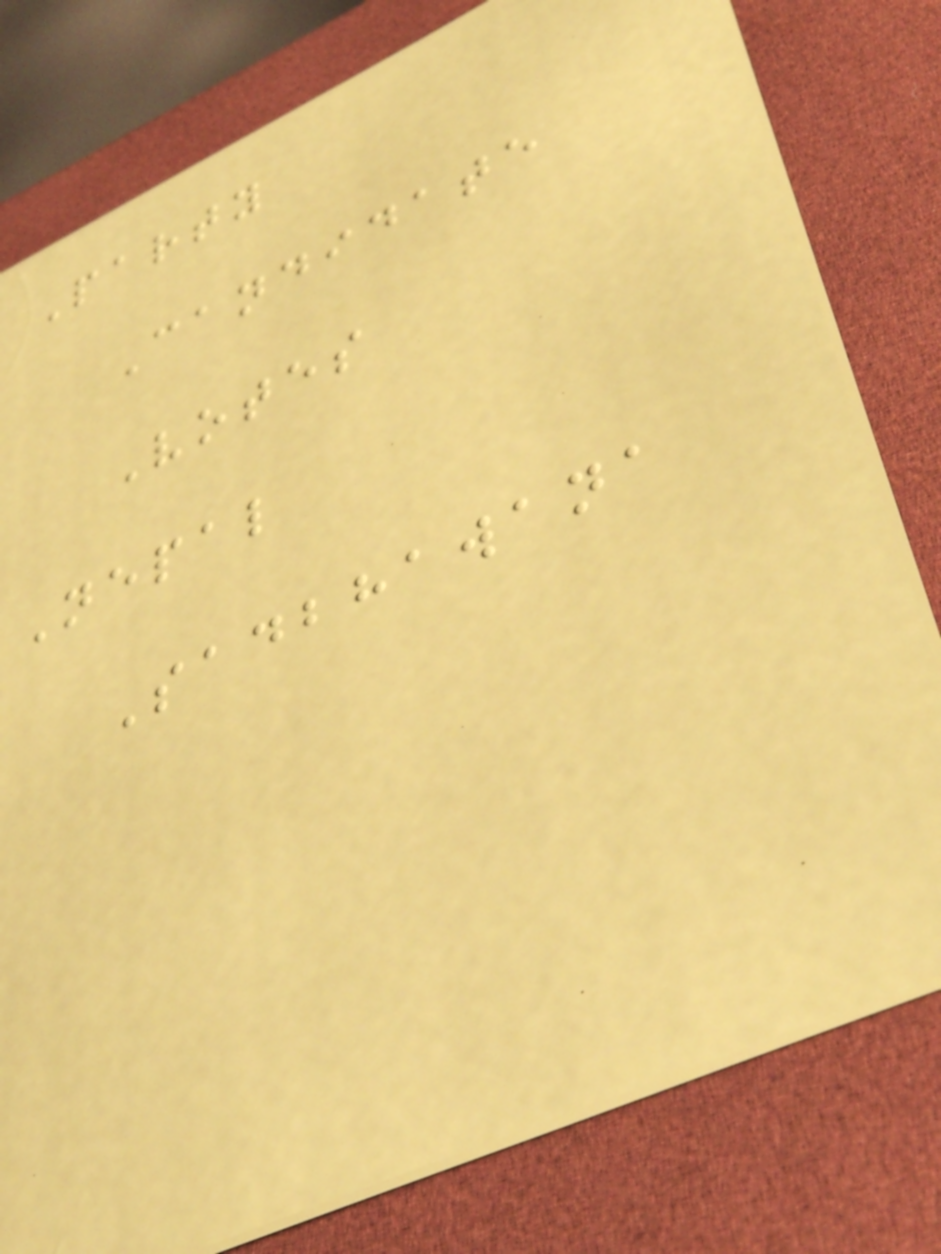Party
Candidate
Votes
Nepal
Sadbhawana
